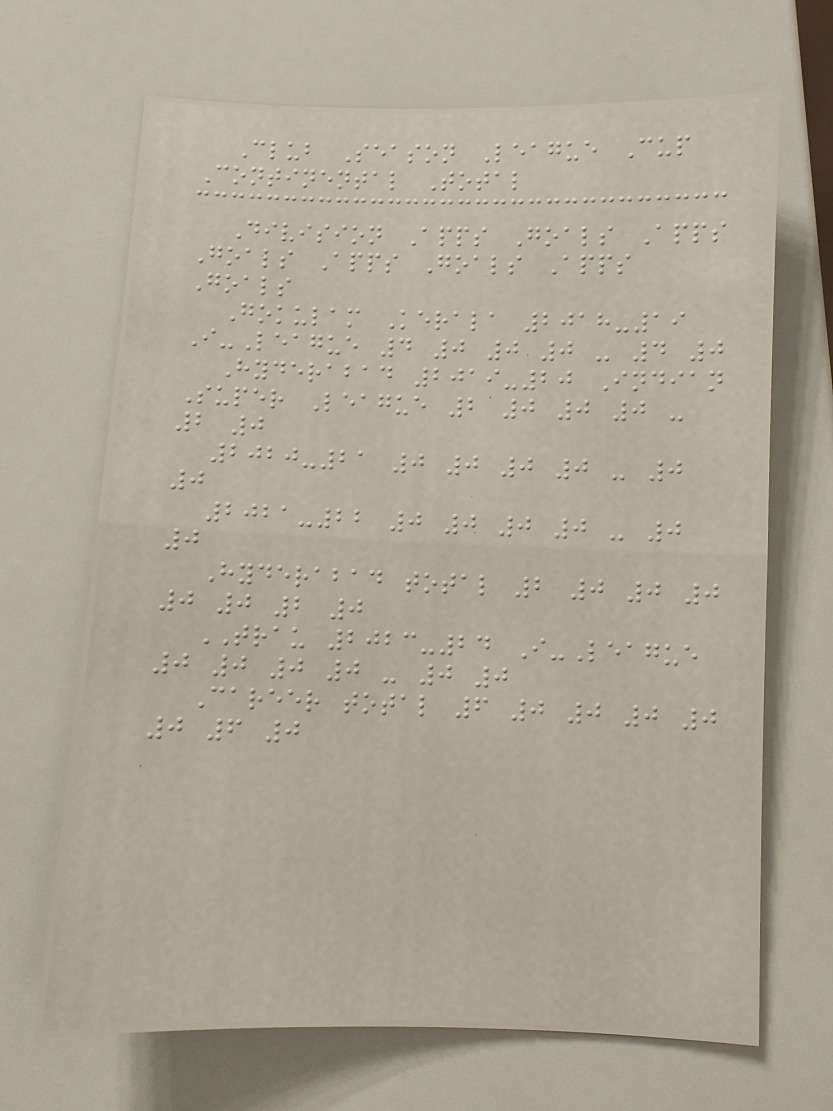Club Season League Cup
Continental Total
Division Apps Goals Apps
Goals Apps Goals Apps
Goals
Gokulam Kerala 2018-19
I-League 4 0 0 0 - 4 0
Hyderabad 2019-20 Indian
Super League 2 0 0 0 -
2 0
2020-21 0 0 0 0 - 0
0
2021-22 0 0 0 0 - 0
0
Hyderabad total 2 0 0 0
0 0 2 0
TRAU 2023-24 I-League
0 0 0 0 - 0 0
Career total 6 0 0 0 0
0 6 0
